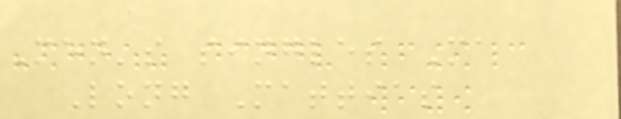Men's singles Ma
Long Mattias
